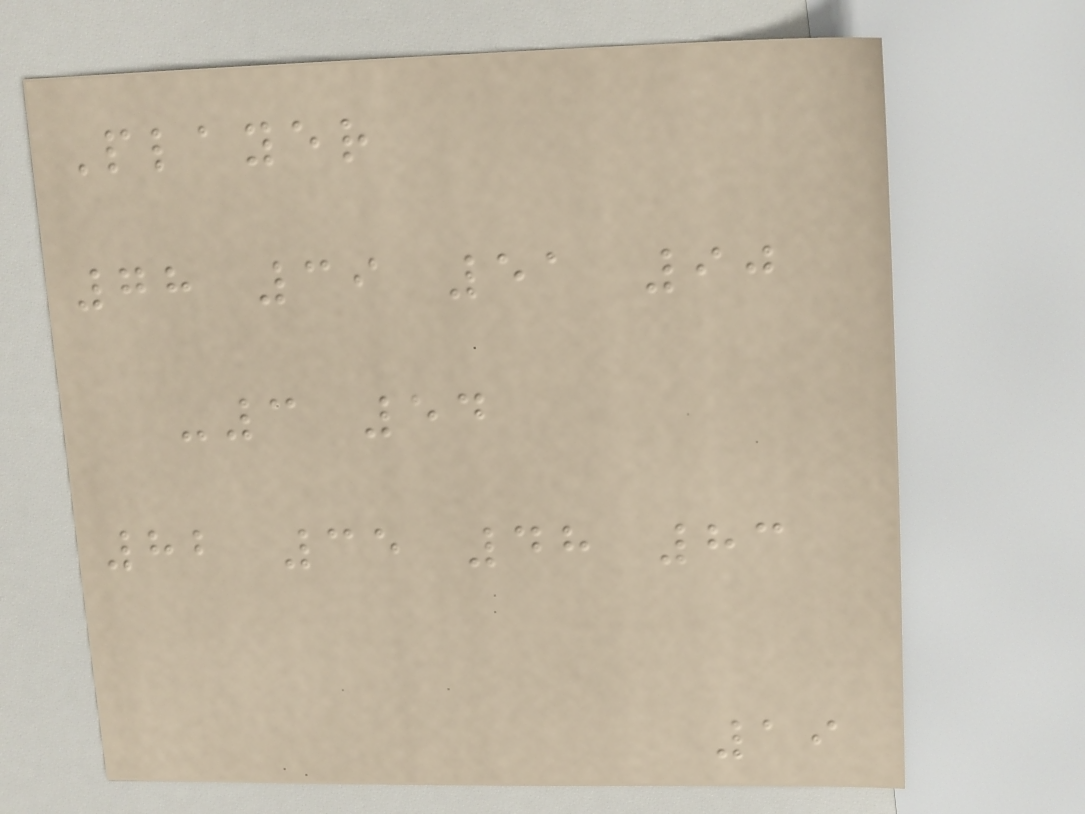Player
78 39 51 90
-3 54
82 35 48 83
19
